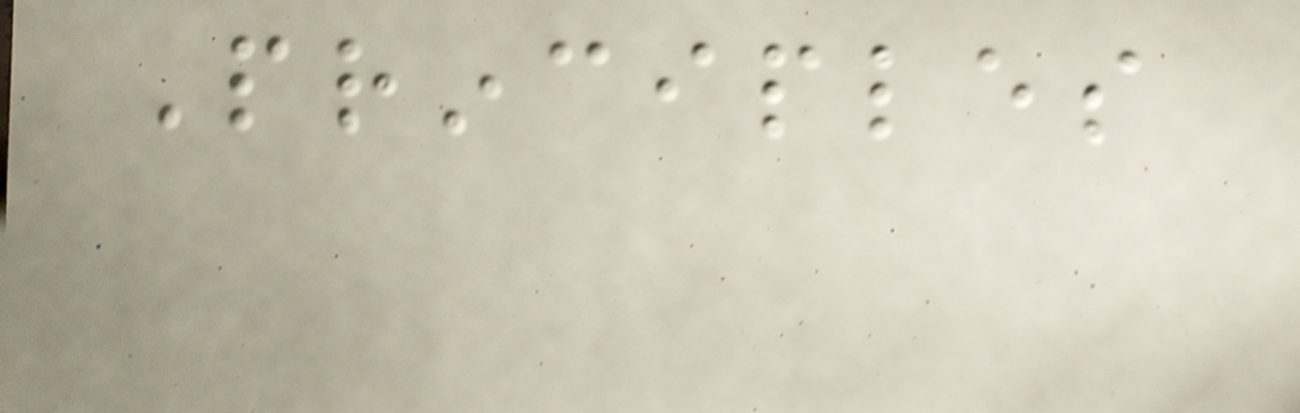Principles
